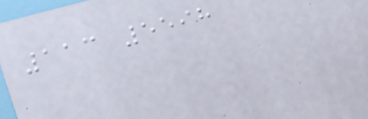113 5598
